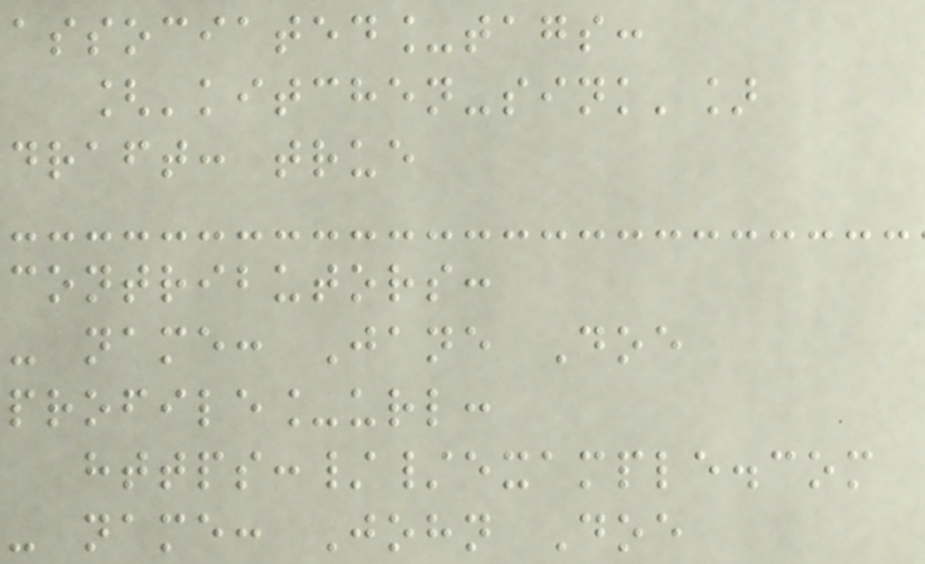associated_tags:
['kitchen-sink']
draft: true
contributors:
- name: Jane Doe
profile_url:
https://example.com
- name: John Doe
